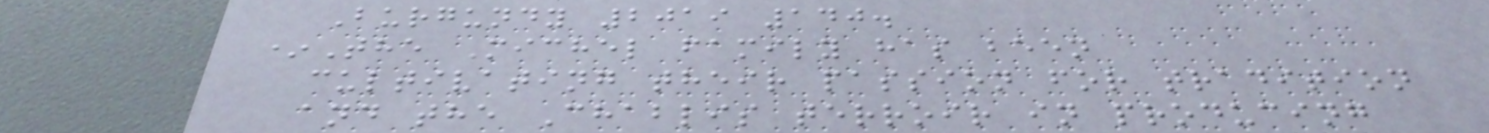Burgundy 2019 140.
*The Michel family has been
cultivating their passion for tradition
and the Chablis terroir in producing
